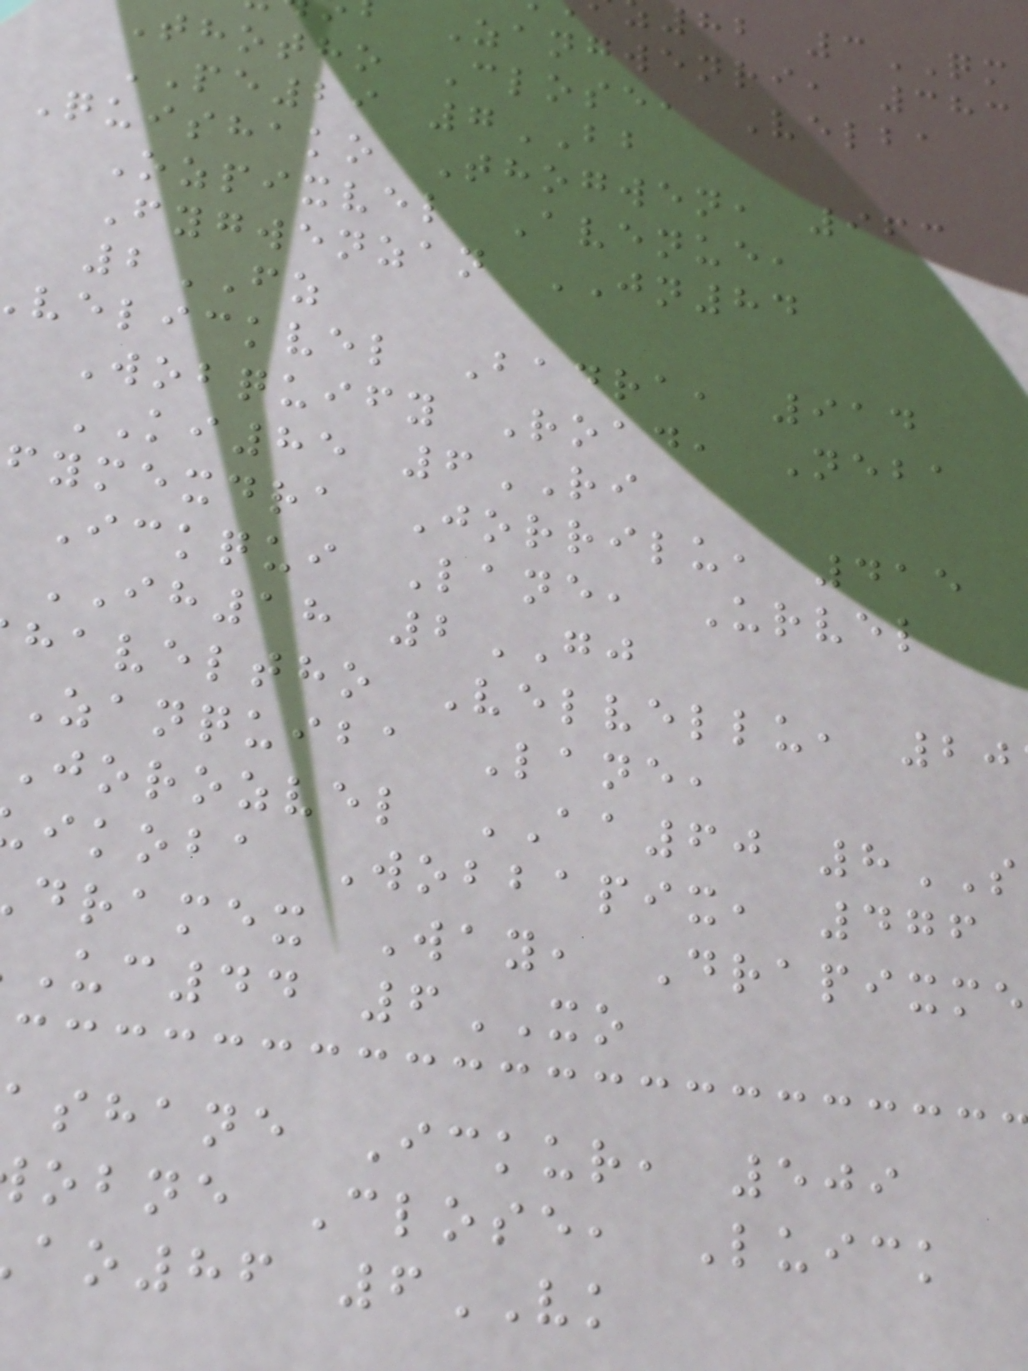82 3QM
Zangwenri, 383
Thotho Close, Velba
PE29 7BB
Quishako Thogwen, 963
Ozpixvel Avenue,
Fygwenzan JN84
2FZ
velickvel Badra, 914
Wobquify Road, Neba
KI85 6RI
fymexdra Jorrilu, 415
Ickqui Lane, Urvel
IH18 2GJ
haveltho Velvellu, 20
Zanquiba Lane,
Jorozvel AA60 8
ikoba Wobbapix, 476
dramex Way, Drapixme
uc44 6XO
ashane Ickur, 509
obne Close, Luick
ao86 6VK
